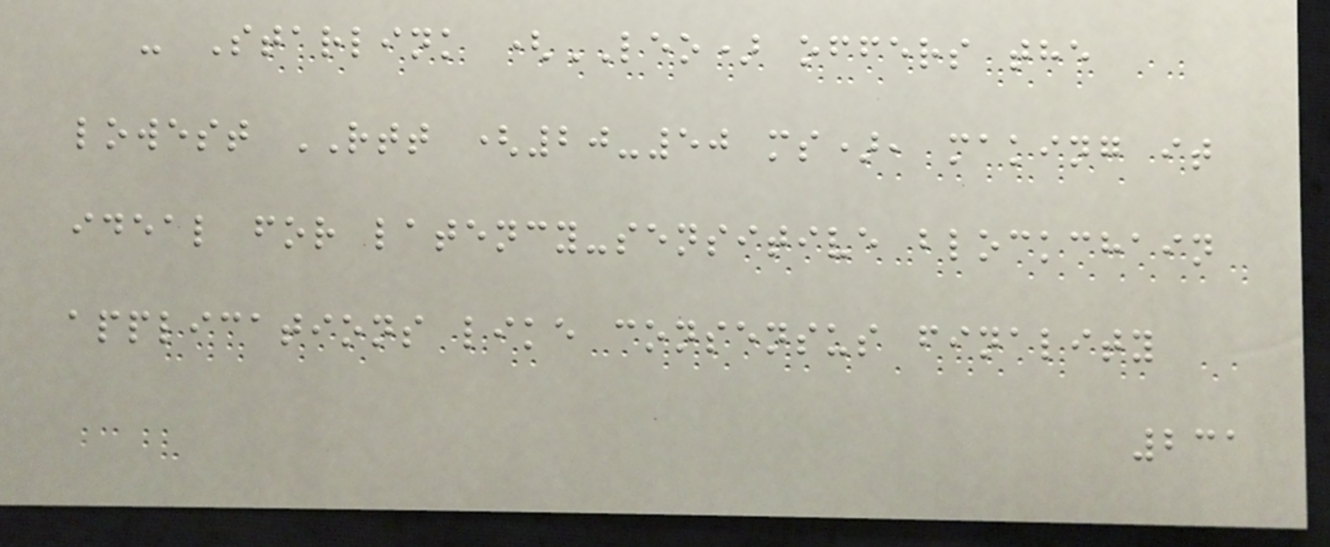- Starlink (LEO) offers the
lowest RTT (20-50 ms), making it
ideal for latency-sensitive blockchain
applications like consensus finality
231
